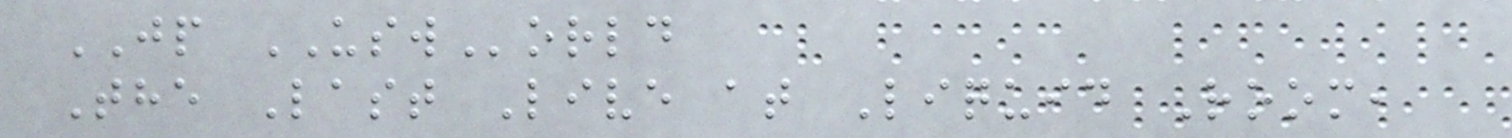JP USWorld
The Last Live at Liquid Room,
